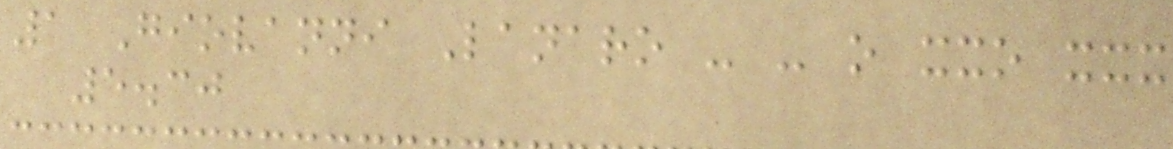1 Giovanni Lanaro - - o xxo xxx
5.30
